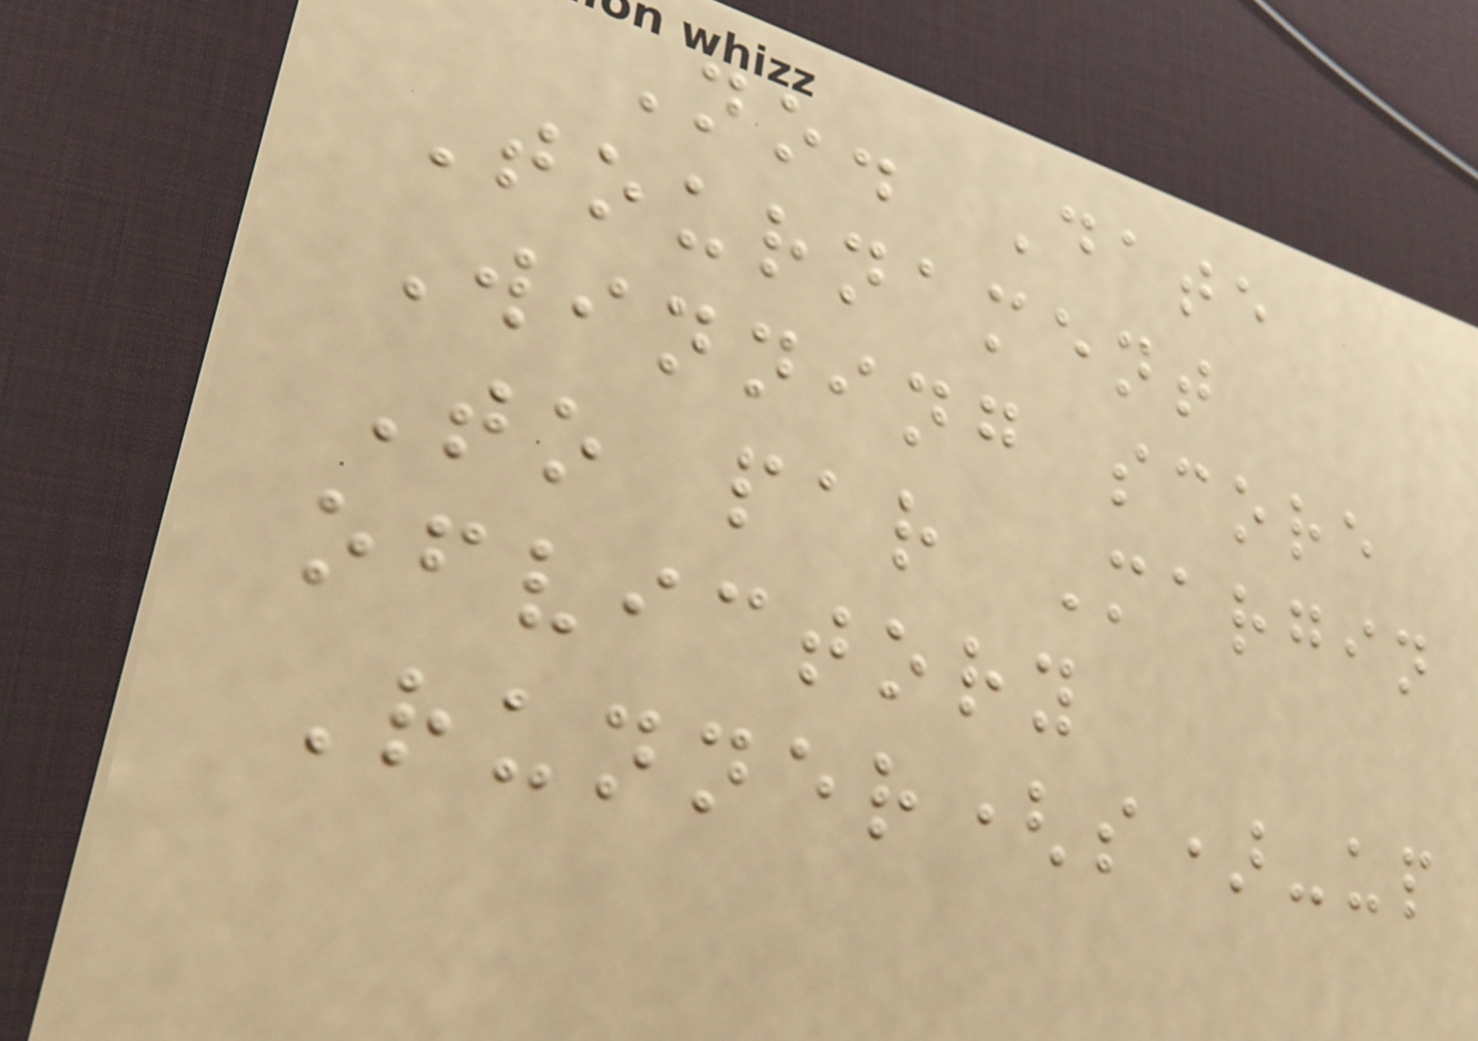No. Date
Tournament
Winning score
To par Margin
ofvictory
Runner(s)-up
